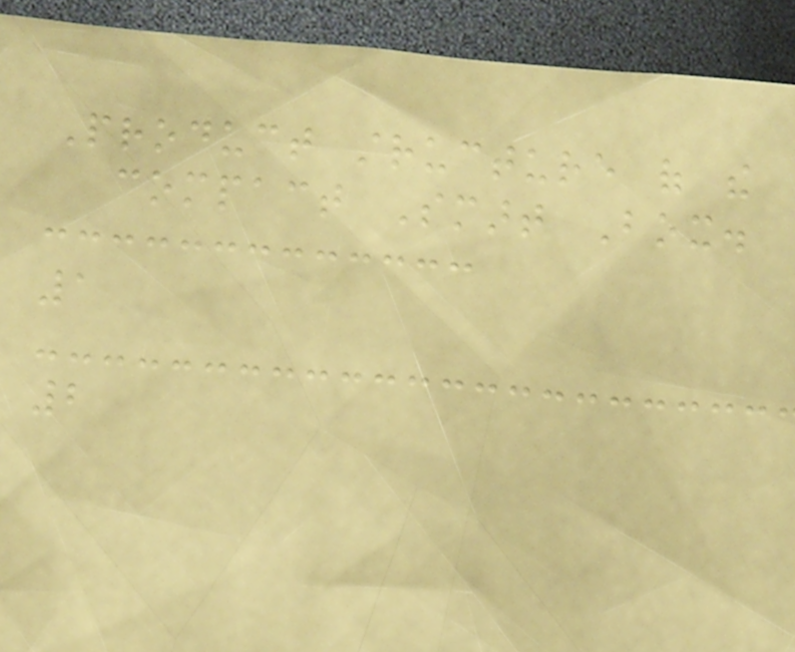Product structure of the
compact Smart Box.
1
2
